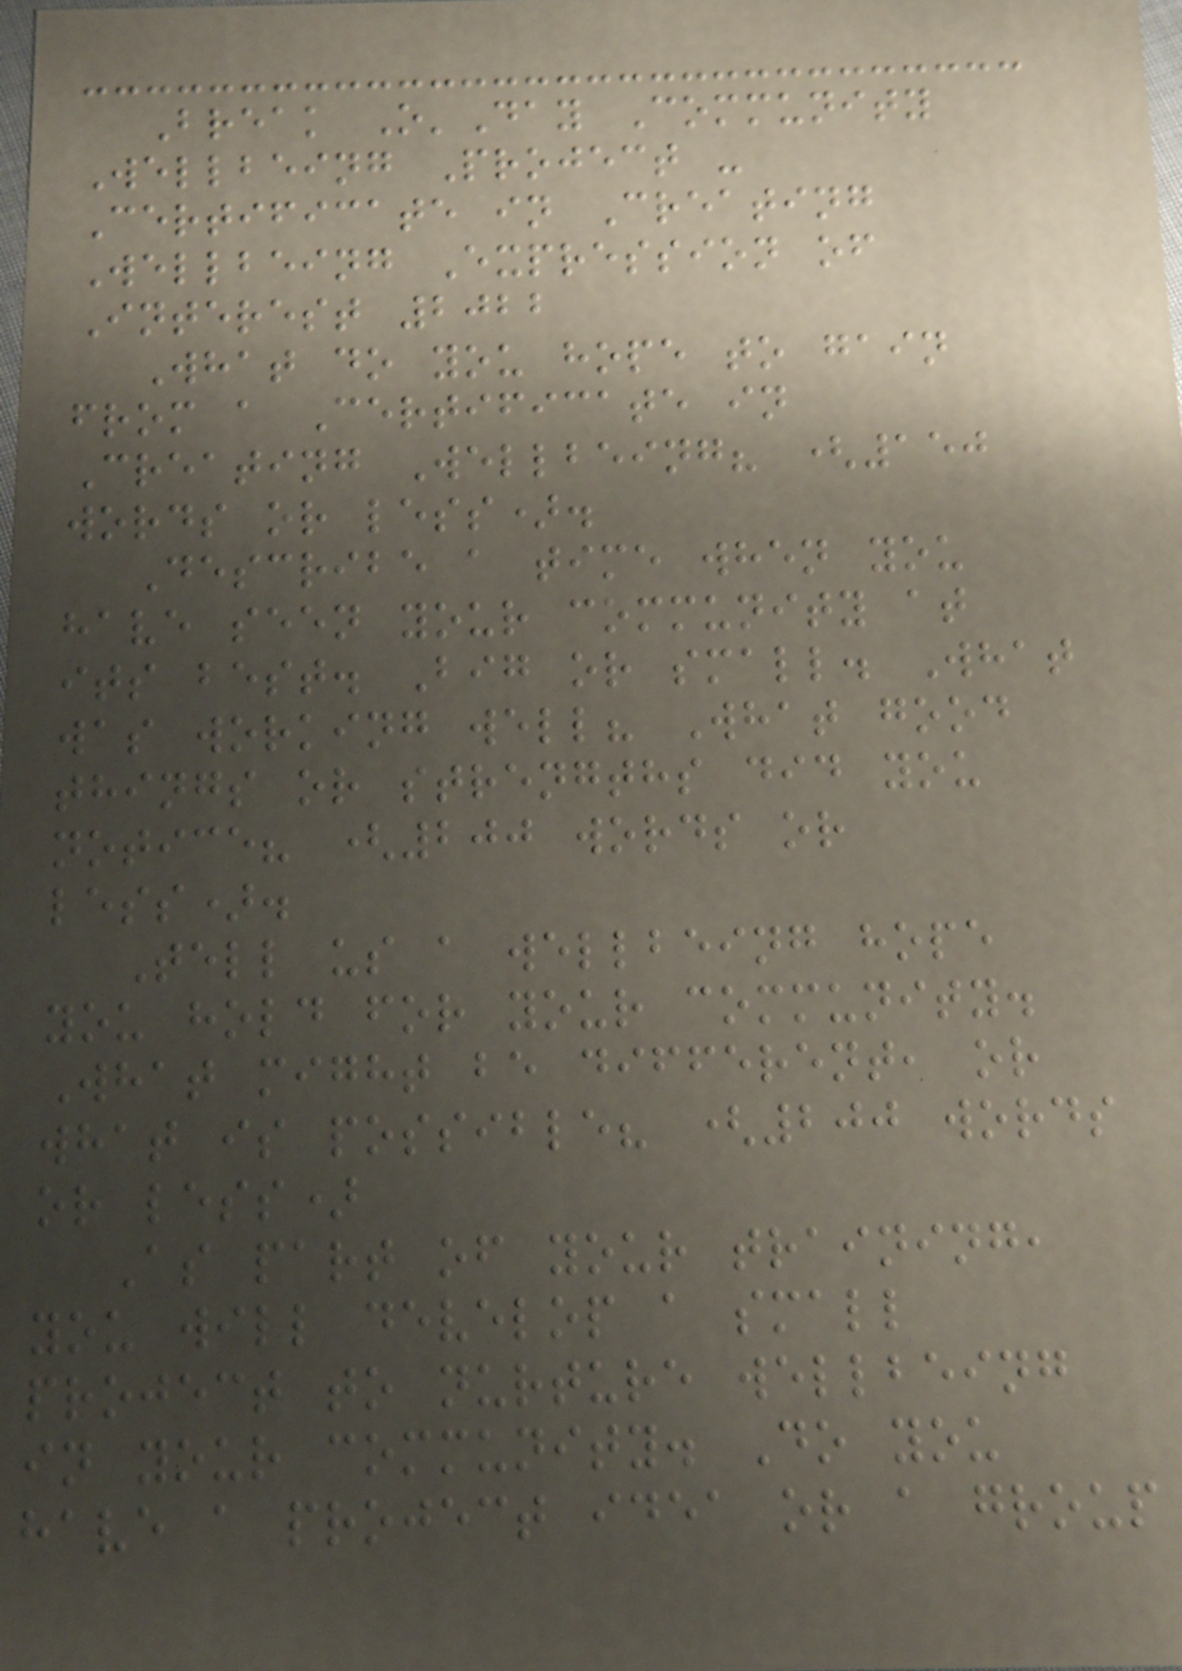Break O'Day Community
Wellbeing Project -
Certificate in Creating
Wellbeing Expression of
Interest 2022
What do you hope to gain
from a Certificate in
Creating Wellbeing? (150
words or less).
Describe a time when you
have seen your community at
its best. Big or small. What
was working well? What good
things or strengths did you
notice? (200 words or
less).
Tell us a wellbeing hope
you hold for your community.
What might be different, or
what is possible? (200 words
or less)
As part of your training,
you will develop a small
project to nurture wellbeing
in your community. Do you
have a project idea or a group
